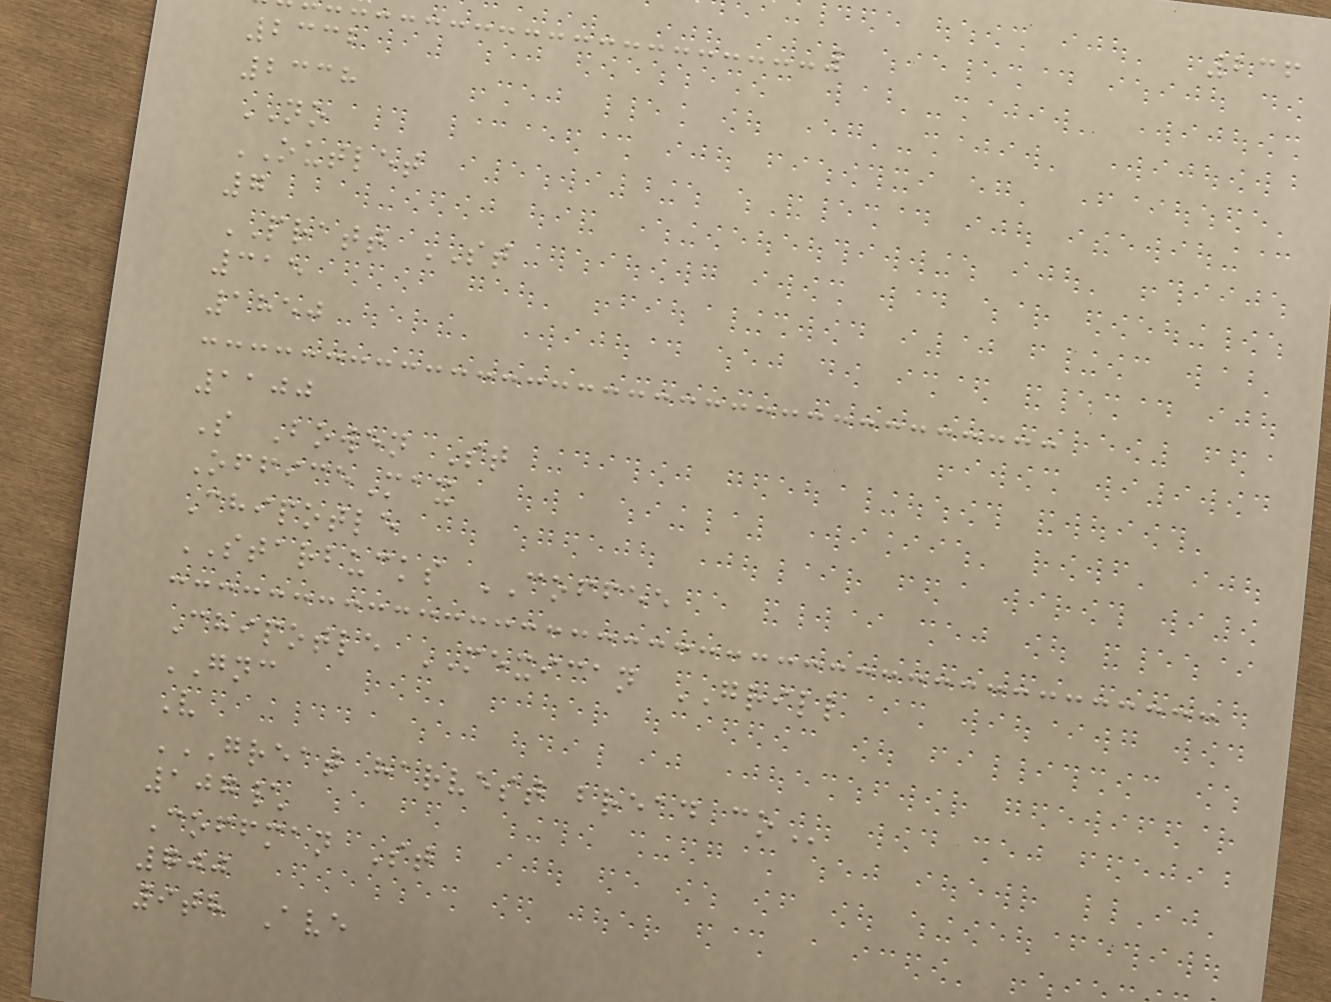236
2332
2338
NO
OUTLET
7
PRATT ST
315
1850
1100
S Bowen St
OfficeMax
Chipotle
STARBUCKS COFFEE
Chipotle MEXICAN GRILL
GNC
V
GREAT HARVEST BREAD CO
107\
Coffman St
700
9th Ave
